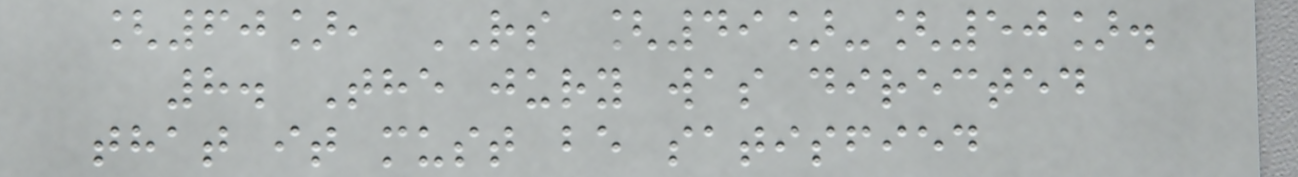[60], RS [49]-[50].
8. The jury was directed
that it must be satisfied
